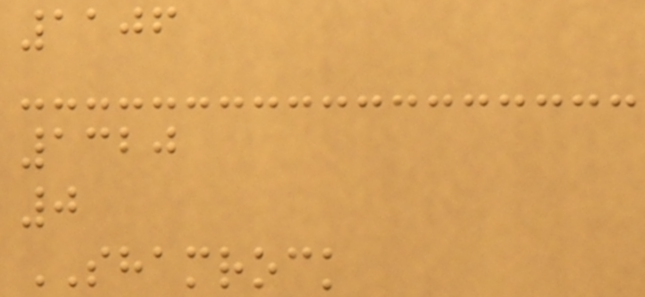1106
1320
0
SHAMROCK
